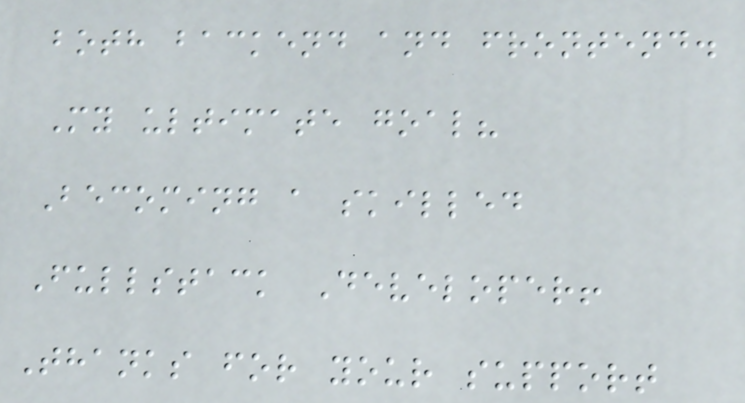both backend and frontend.
My ultimate goal?
Becoming a skilled
Fullstack Developer!
Thanks for your support
